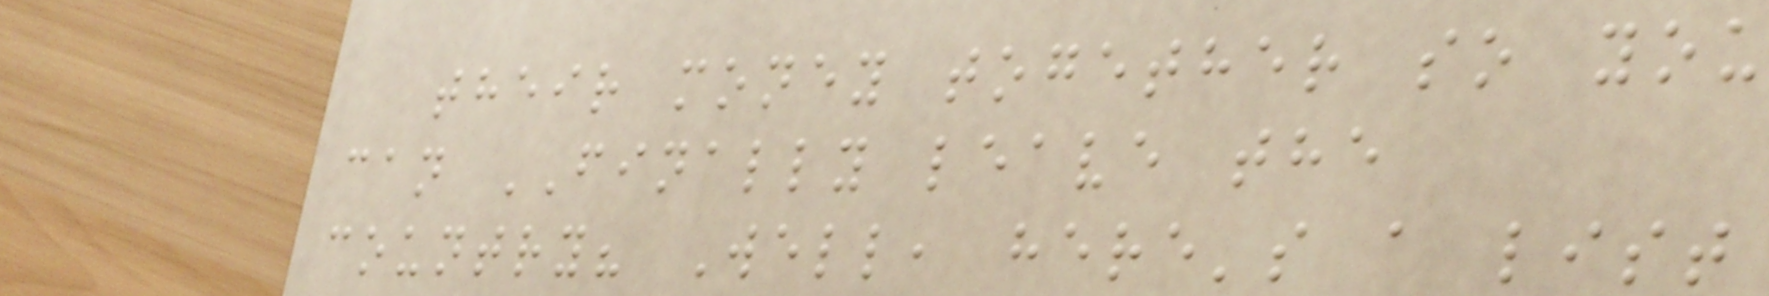their money together so you
can FINALLY leave the
country? Well, here's a list
